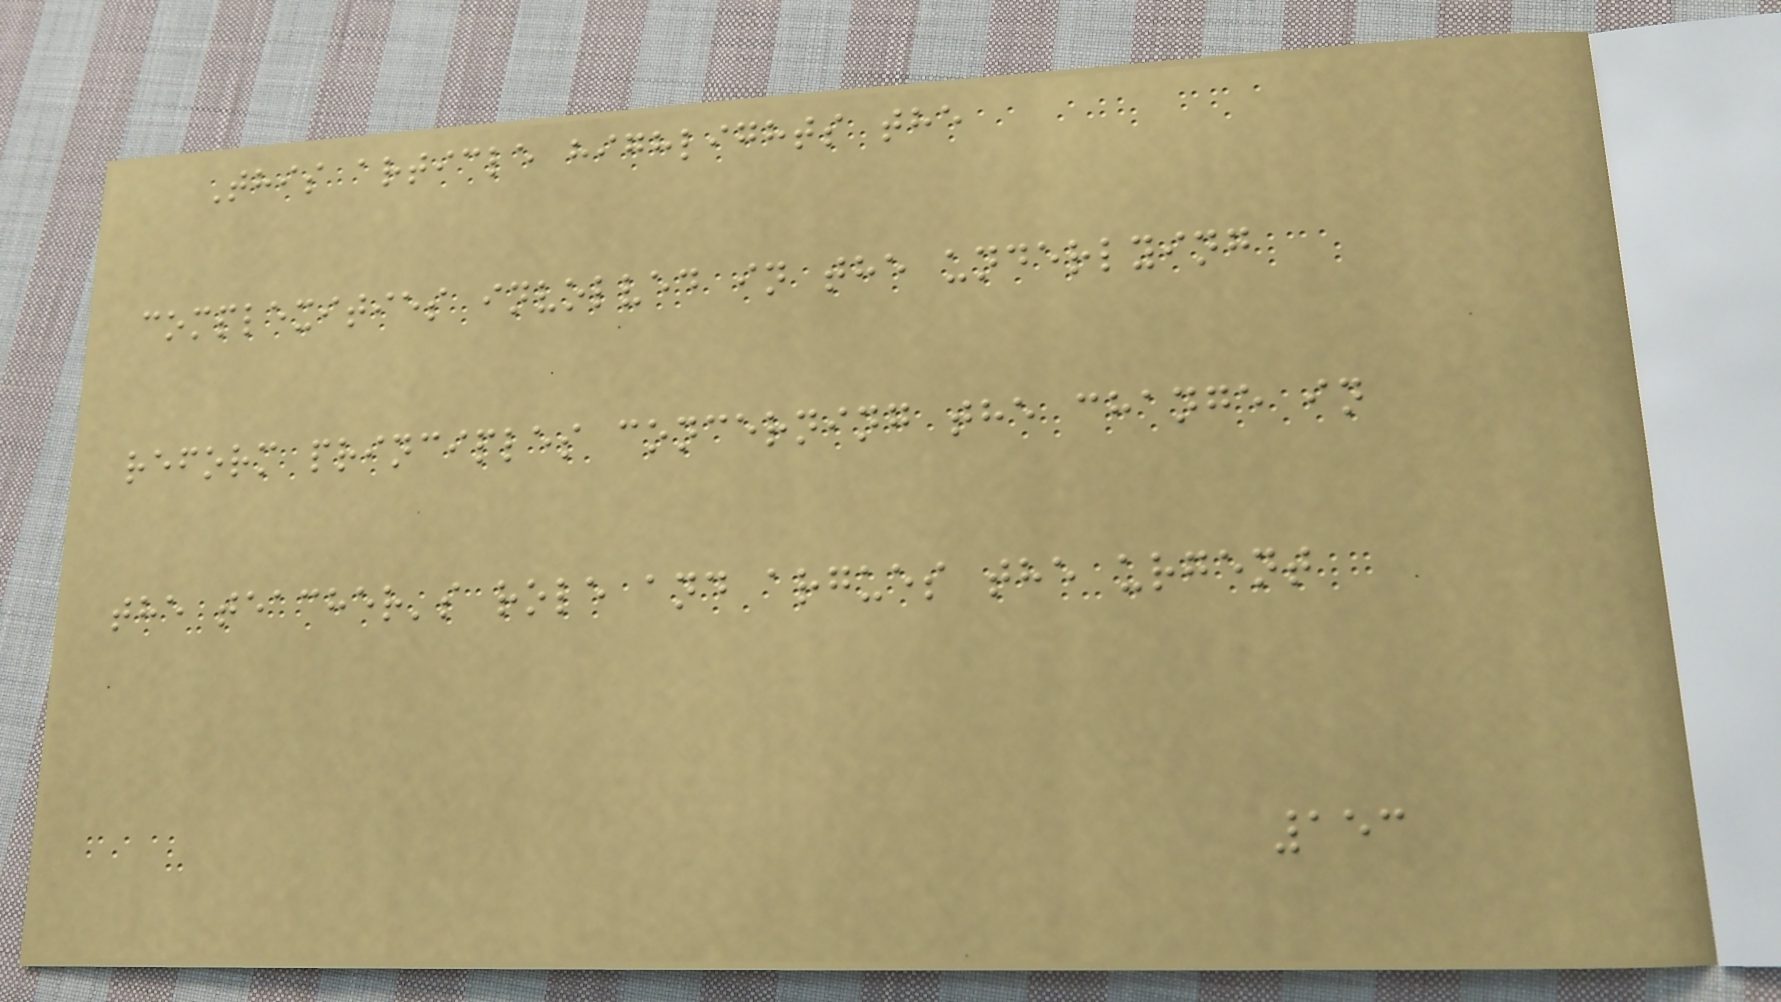This article highlights the
complexities involved in the underlying
reform principles concerning the change in
the teacher's role and argues the urgent
153
